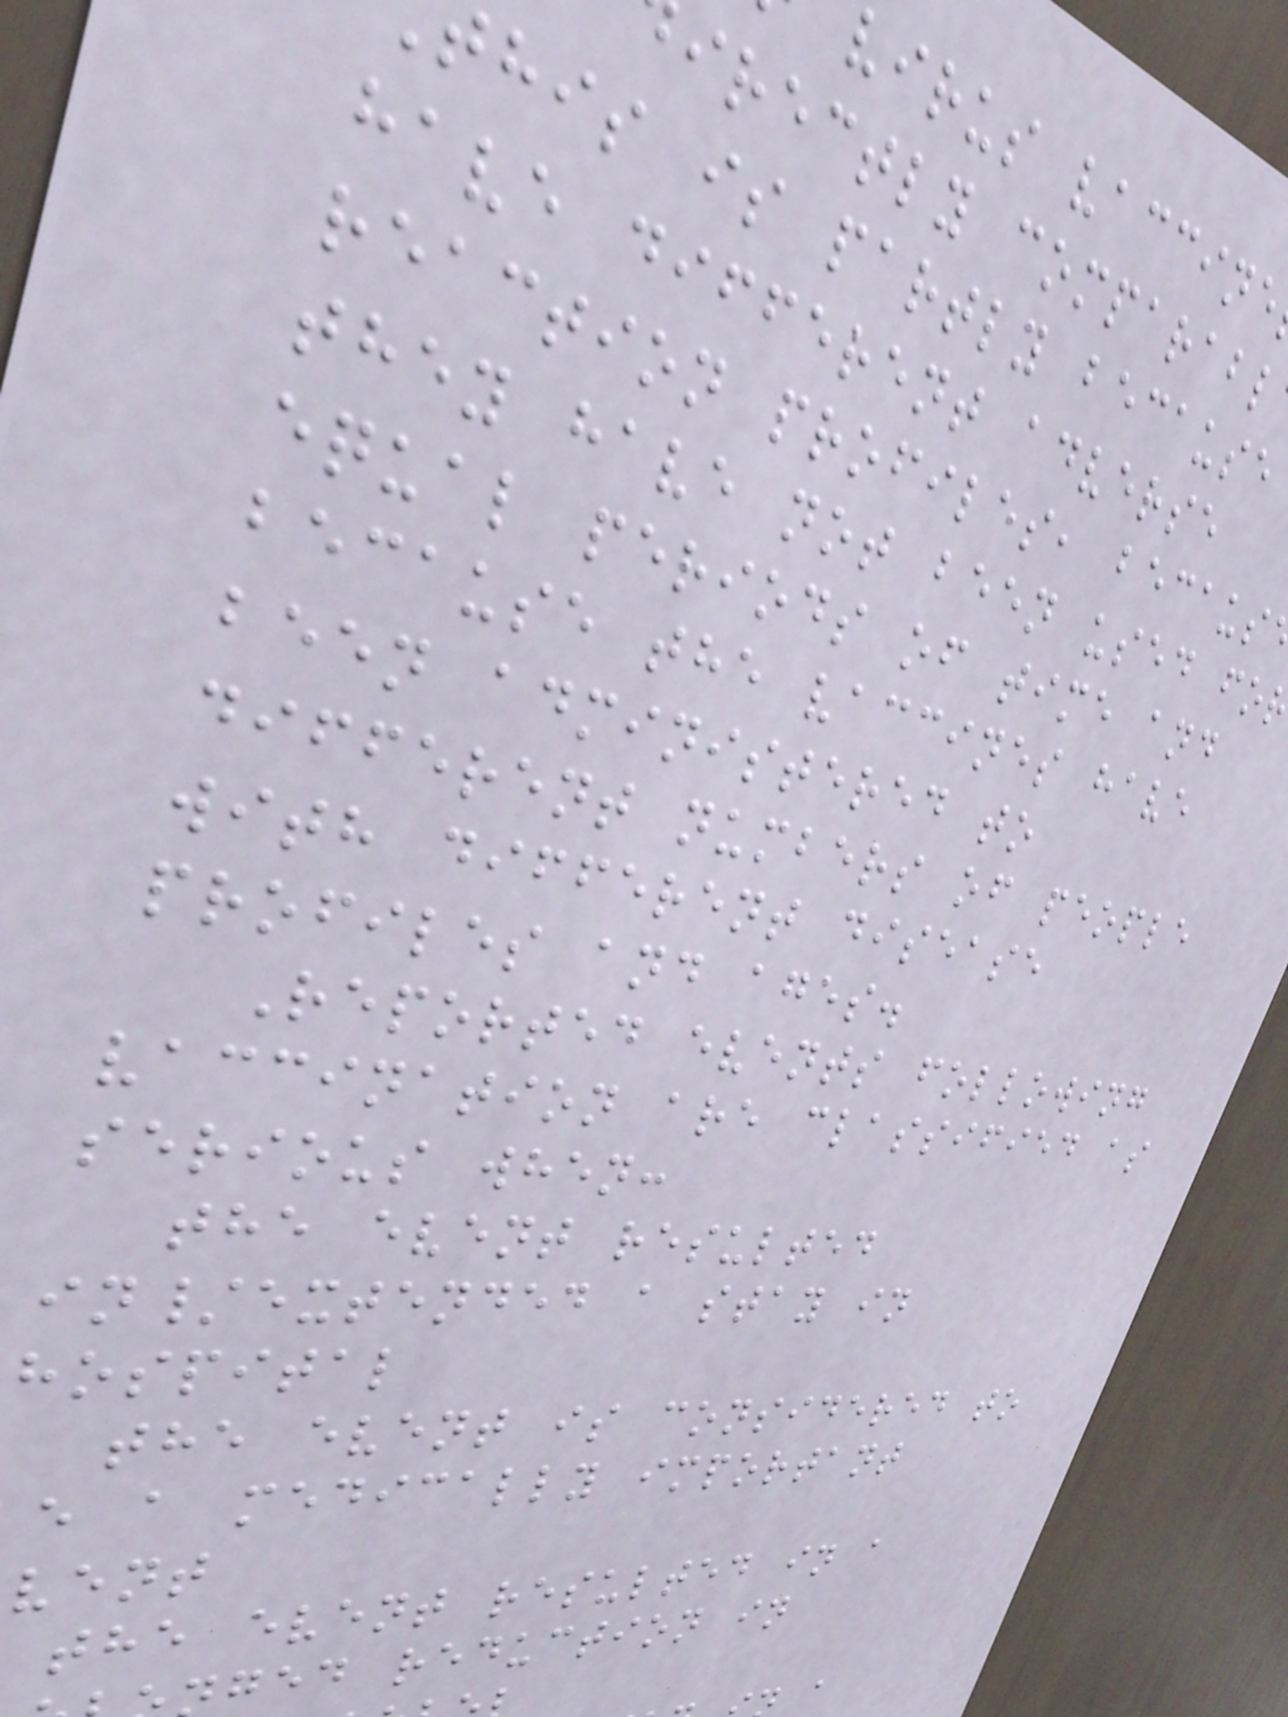virus vaccine
irectly comparabl
his is partly because
have different adverse
reaction profiles, becaus
they have not been used fo
equal periods of time and
because the vaccines have
been administered to
different numbers of people
with different disease
profiles and ages.
Reported events following
vaccination are classified as
serious when:
the event resulted
in/extended a stay in
hospital
the event is considered to
e a medically important
vent
the event resulted in a
ged reduction in
